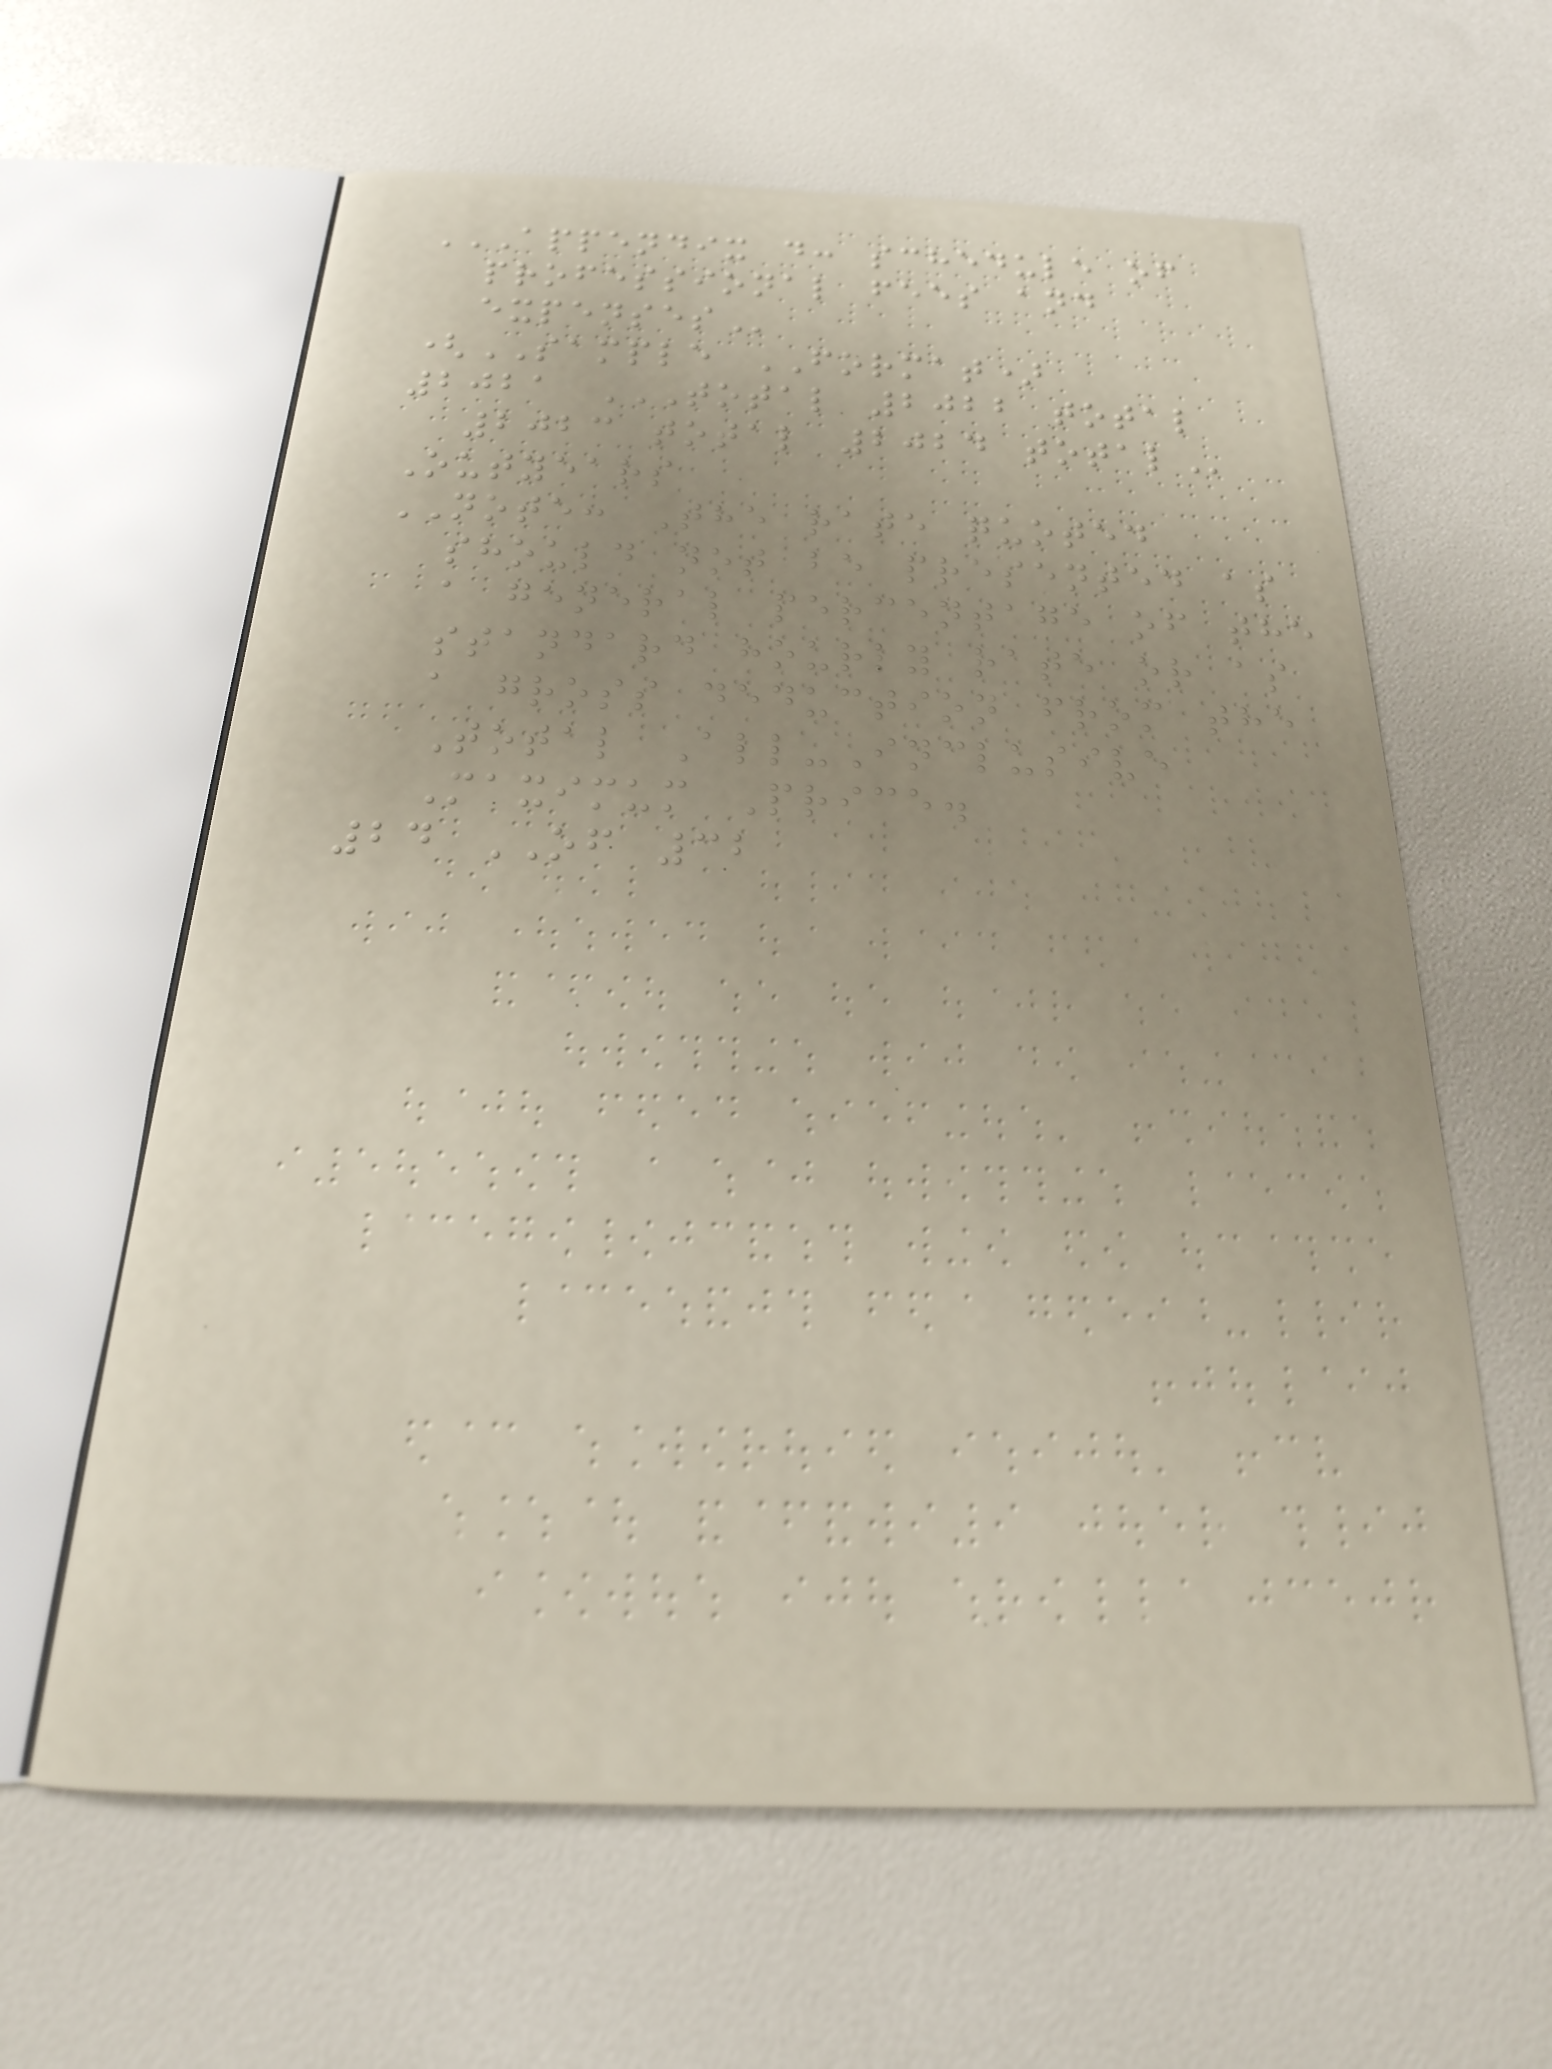APPENDIX D: SCHEDULE OF
PROFESSIONAL FEES AND
EXPENSES
(SAMPLE FORMAT)
2021 TOTAL 2022 TOTAL
2023 TOTAL 2024 TOTAL
Outyears
NOTE: The rate quoted
should not be presented as
a general percentage of the
standard hourly rate or as
a gross deduction from the
Total All-Inclusive
Maximum Price.
24 OF 32
